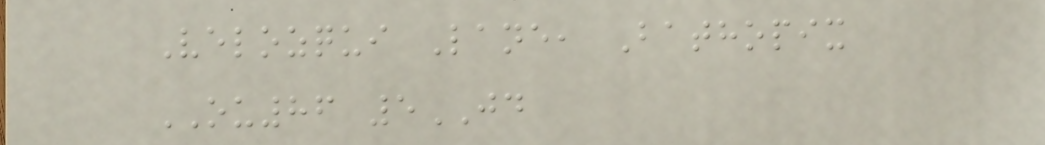Velozqui Lane, Bathopix
OU86 5JD
